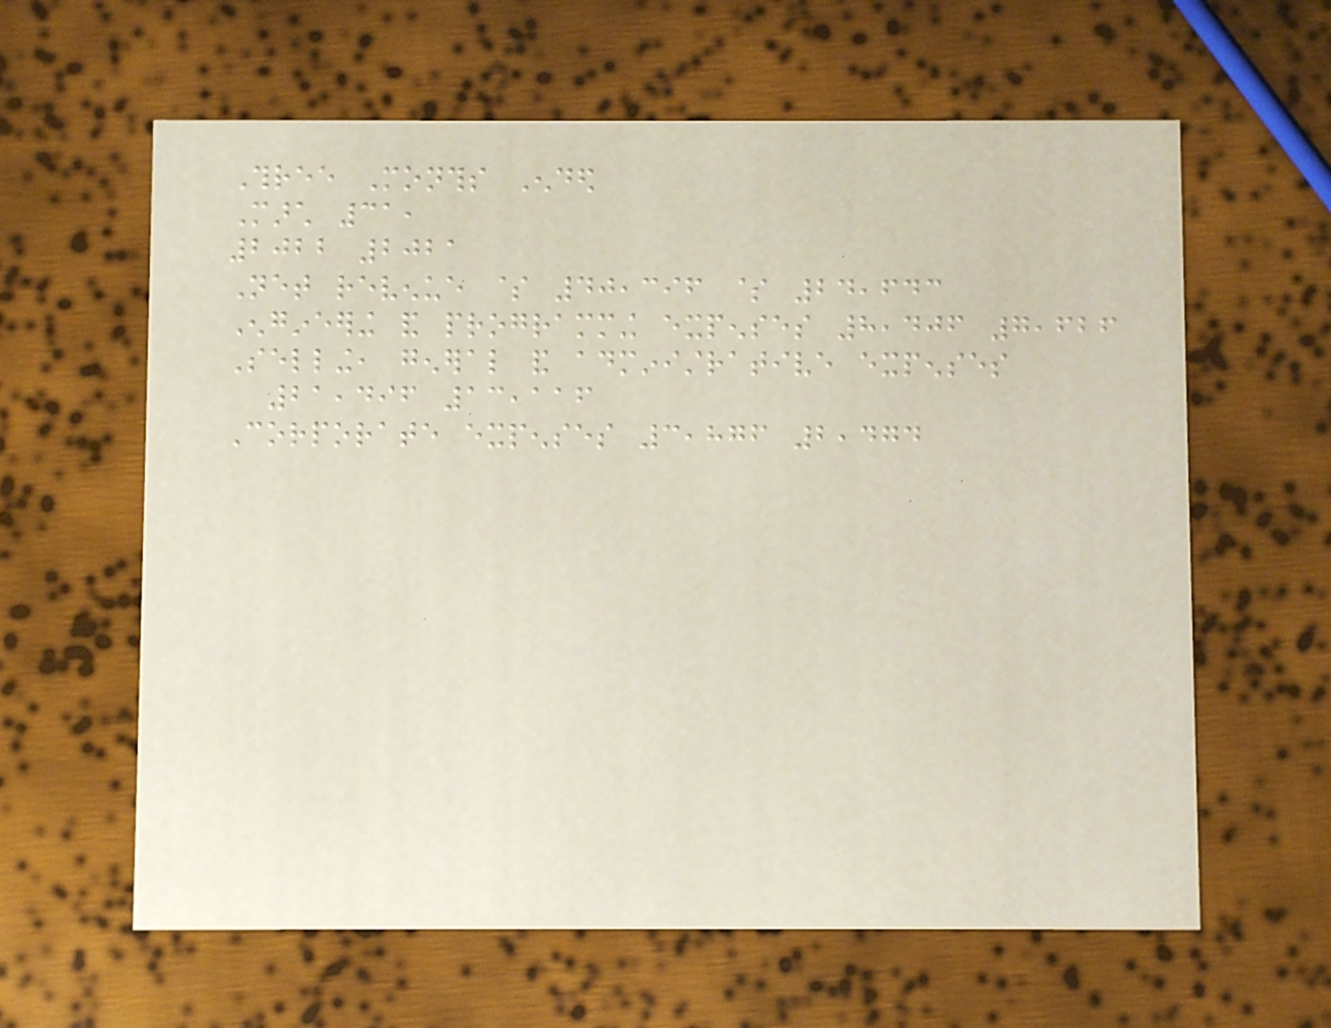Three Months Ended
March 31,
2022 2021
Net revenue $ 40,396 $ 24,643
Engineering and programming expenses 8,406 7,626
Selling, general and administrative expenses
21,496 13,116
Corporate expenses 3,876 2,474
